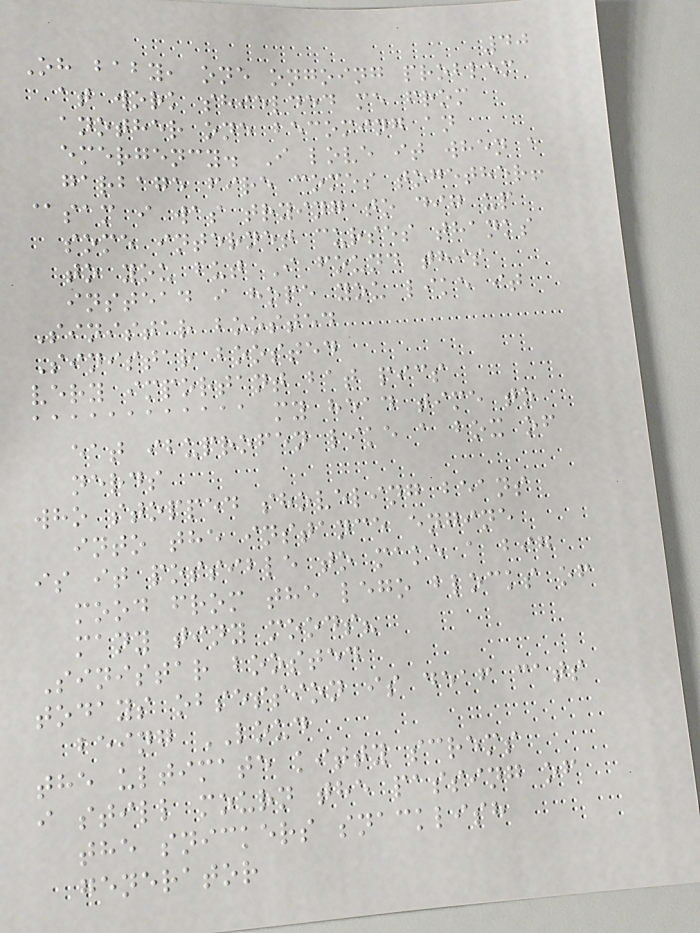40
Oh baby, one ongoing problem
at work shielded me from
another one becoming an
emergency. I love it when a
garbage fire comes together!
@sam i was trying to dig up
some internet curses thanks
to you but I found this
instead i hope you like it
Sinistar boosted
Sinistar boosted
very important bat pics
aaaaaaaaaaaa my head time to
eat ibuprofen like a box of
nerds
who stopped shoveling beans
into the instance engine
is it possible to make a big
mood from the lego blocks of
many tiny moods?
Sinistar boosted
todays obsession is deaf cats
being LOUD
the ultimate kitty screms
i still mourn the passing of
the snickers snacklish
generator
